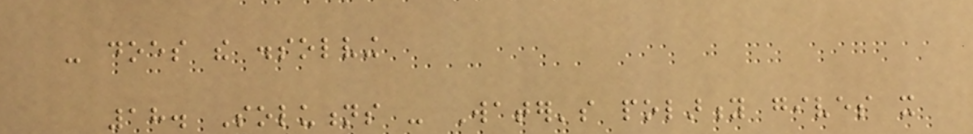- does the dissolving
18. Solutions - Water's polarity gives it
